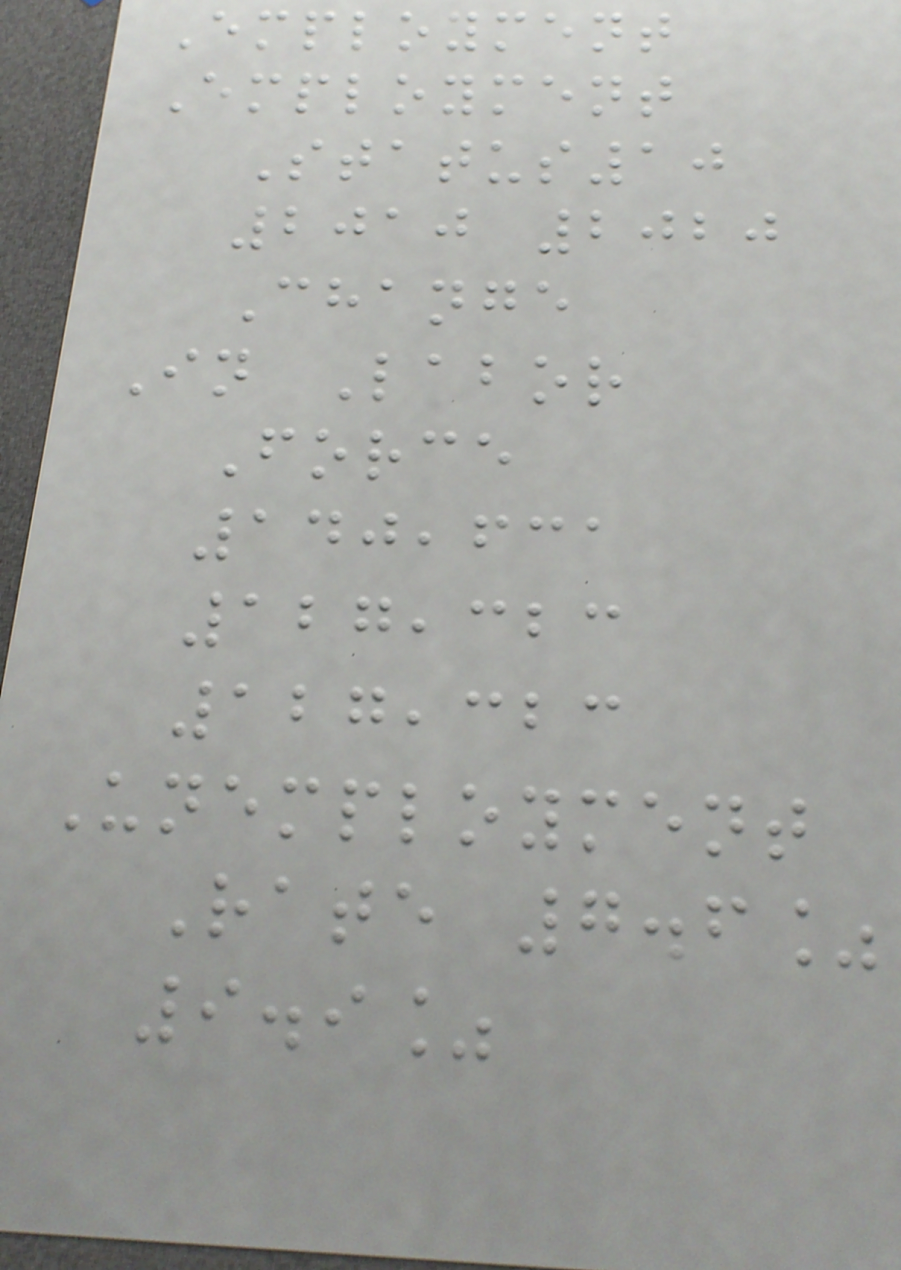Employment
Employment
Status10
2010 2020
Change
In Labor
Force
140,631
127,323
127,323
Unemployment
Rate 7.6%
9.9%
